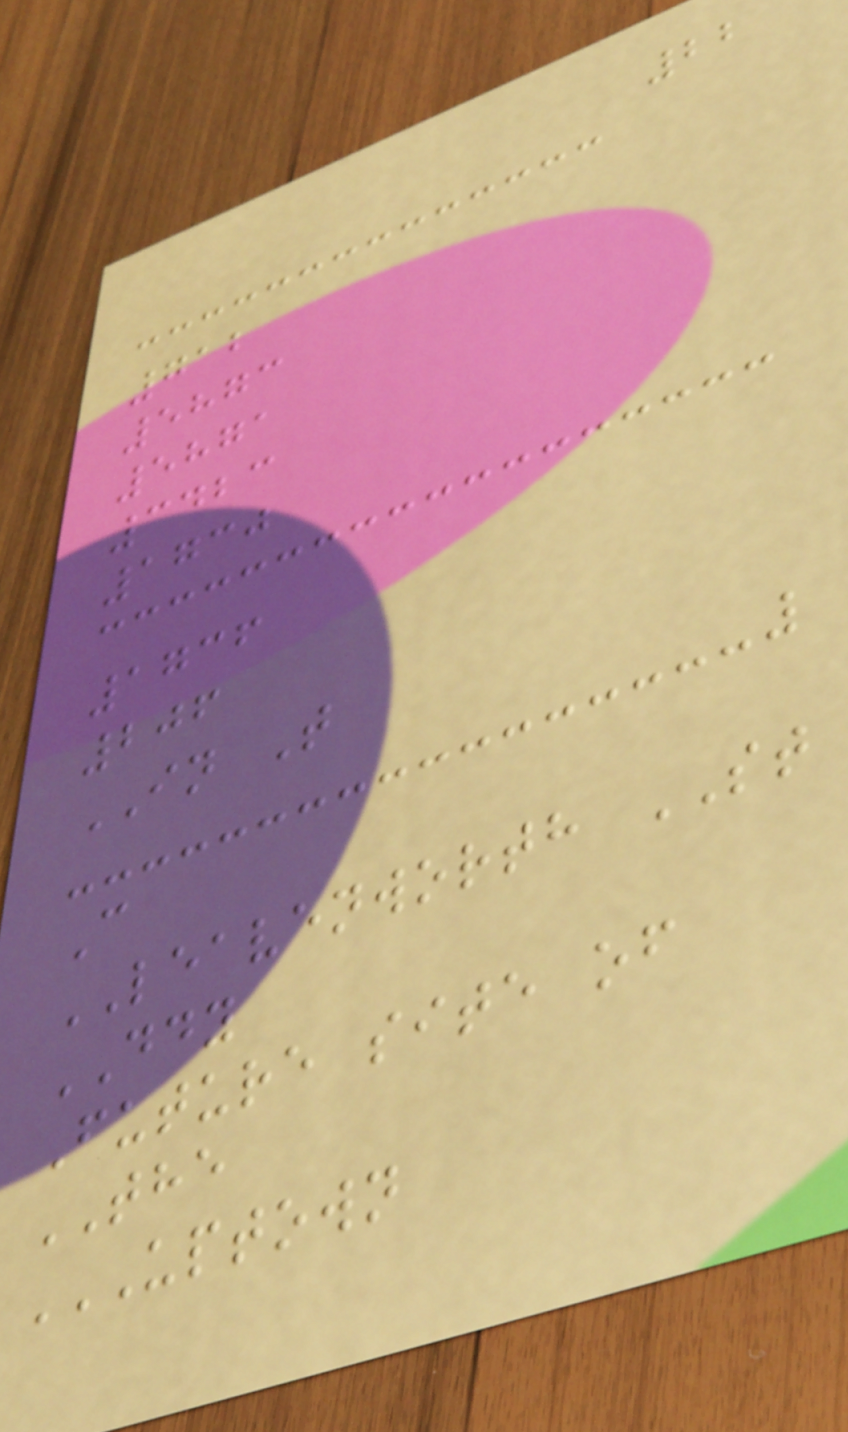22
712
5873
5871
3423
1730
1736
206
IN T
C
LEAVENWORTH ST
DDY
Future site of
THE
UPTOWN
